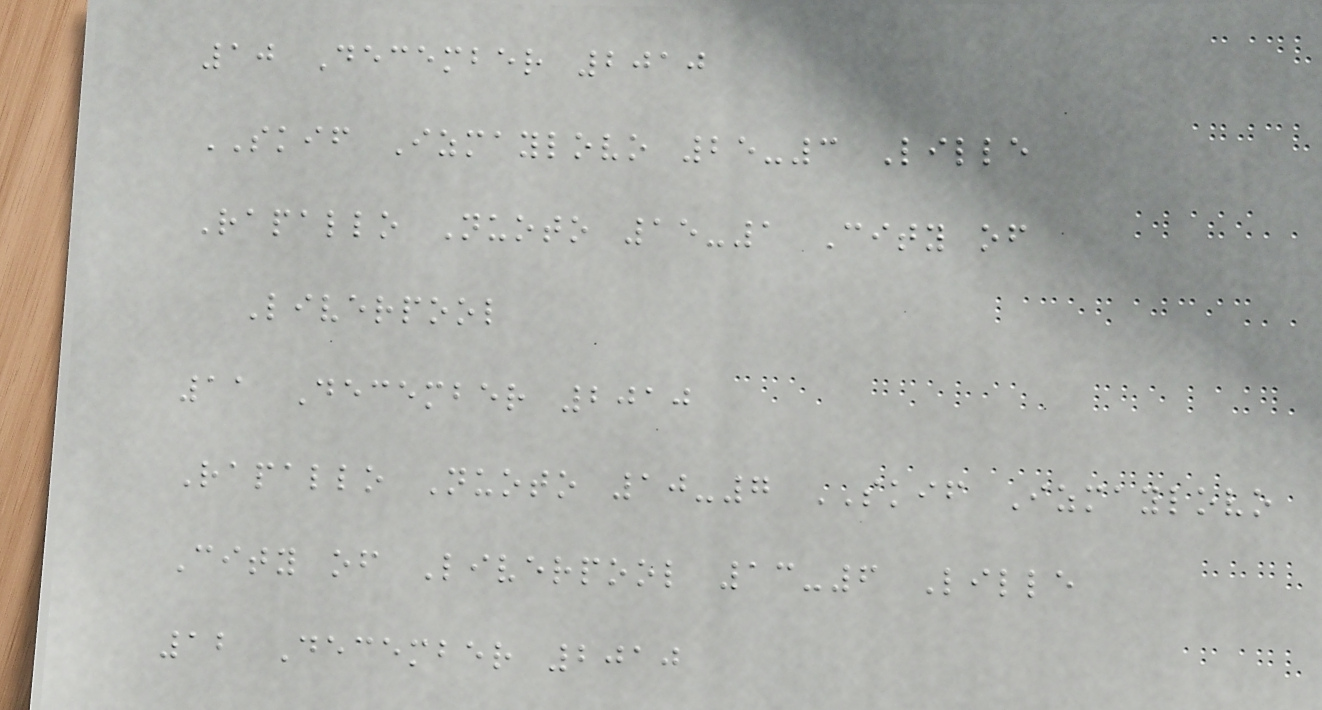10 December 2010
SKIF Izmaylovo 25-3 Lille
Rapallo Nuoto 15-1 City of
Liverpool
11 December 2010
Rapallo Nuoto 10-7 SKIF Izmaylovo
City of Liverpool 13-6 Lille
12 December 2010
